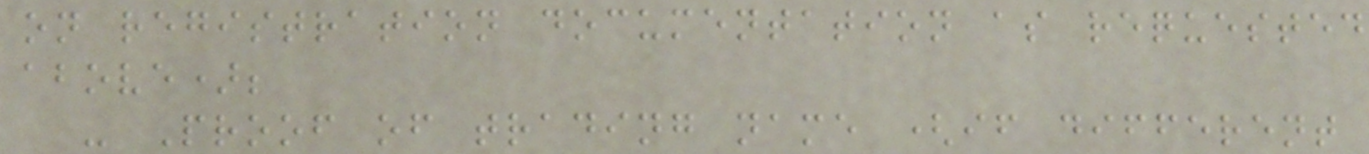on registration documentation as requested
above);
- Proof of trading name (if different
